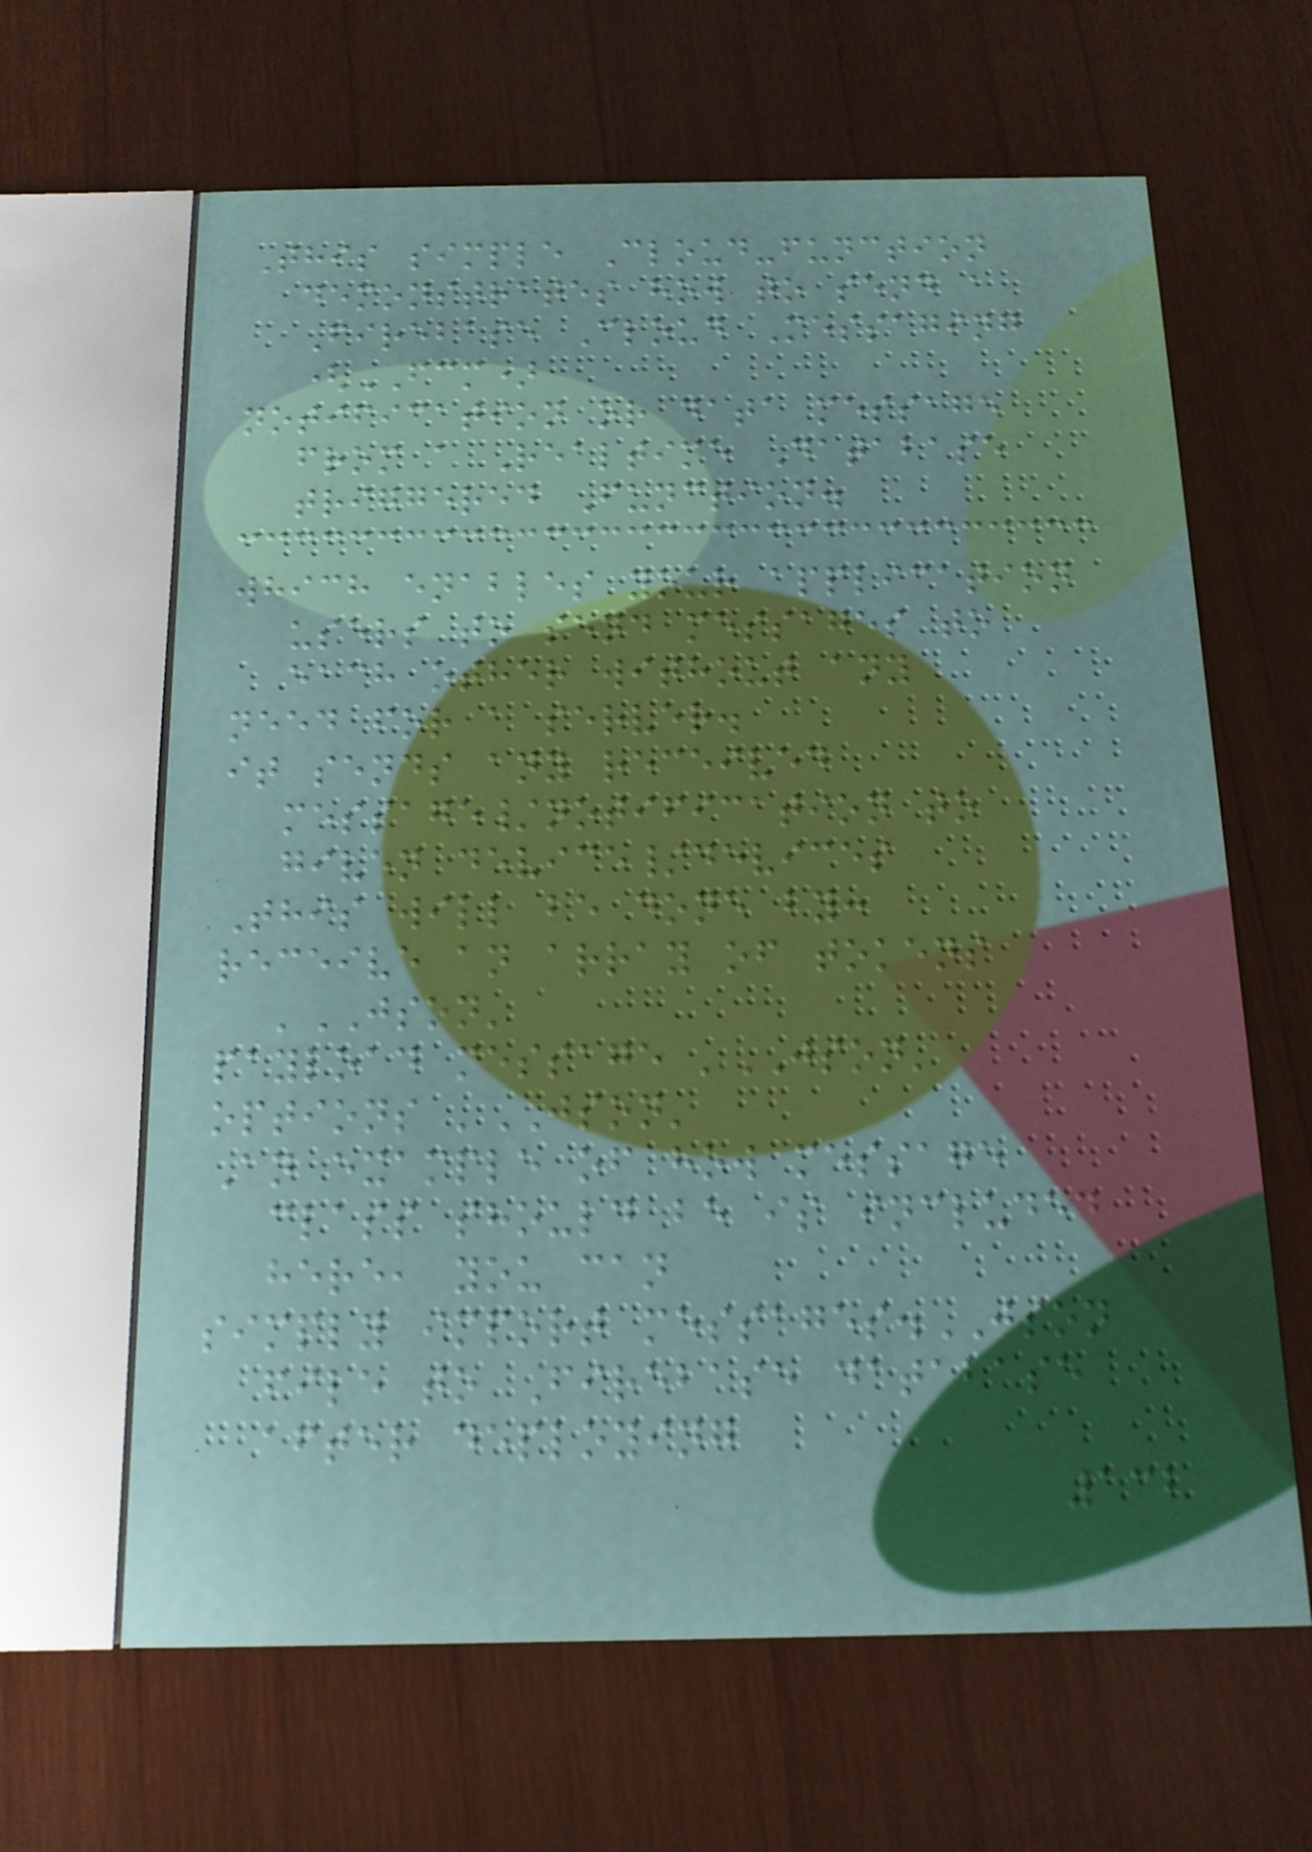This simple Cloud-function
demonstrates how to send a
Firebase Cloud Messaging
(FCM)
notification or data message
from a Realtime Database
triggered Function.
which enables your application
users to send messages to
each other without any
need for a server.
it sends any received
message/notification to
given device/devices
This will be done by:
receive an array of tokens
'JSON'
payload message 'JSON'
options 'JSON'
An example of how message
class should be is included
here, you can
simply import messages.JSON
file to Firebase database
after deploying
132
